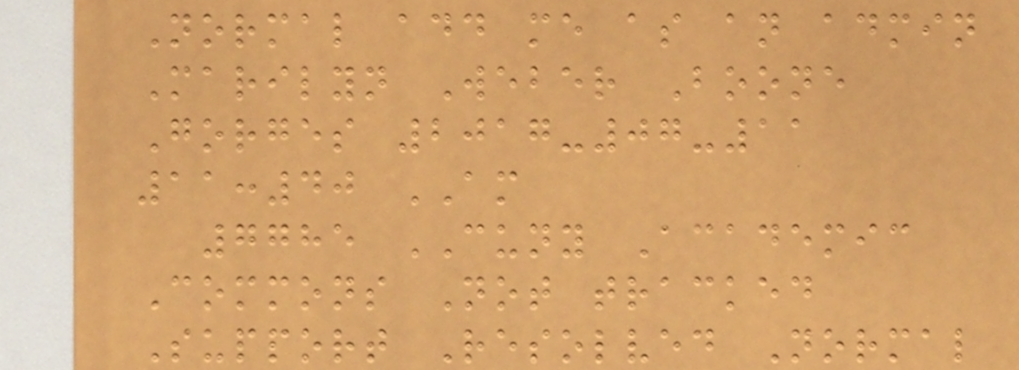Normal add me as an admin
Marilyn Weber Boone
Gorges 2017-07-11
11:40 AM
7785 CUNY Academic
Commons Not tracked
Support Resolved Normal
